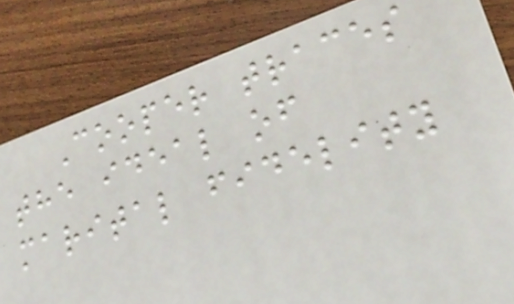Cooper traces
the ideal of
marital fidelity
